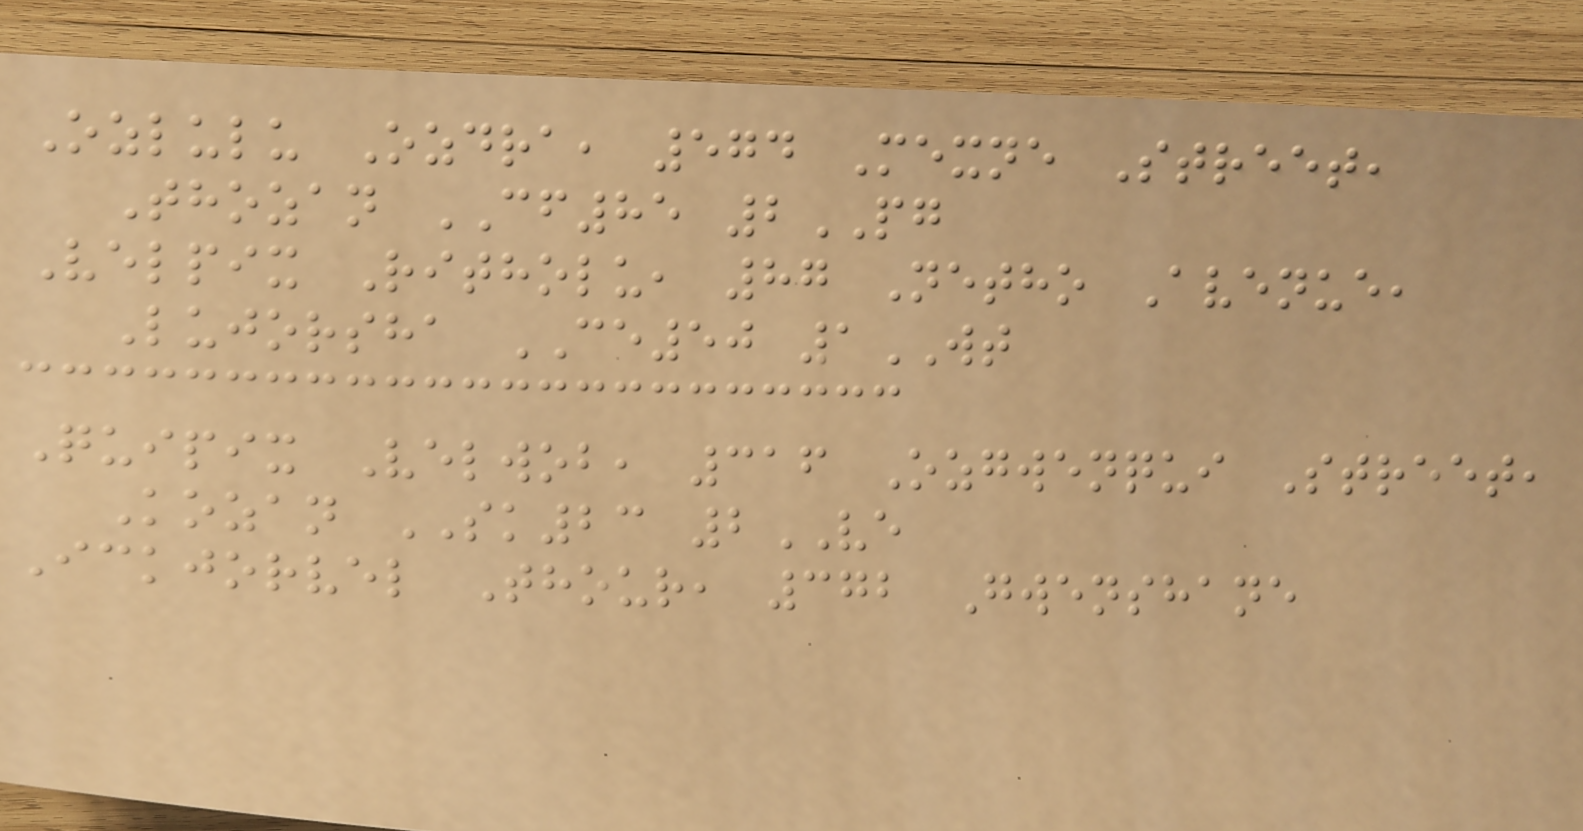Ozlulu Ozdra, 574 Mexne Street,
Thozan CF85 2PG
Velpix Ritholu, 87 Netho Avenue,
Lujorsha CE50 1WT
Quipix Velwob, 316 Ozgwenqui Street,
Kozan SK23 2VE
Ickjorvel Thour, 372 Gwenshane
